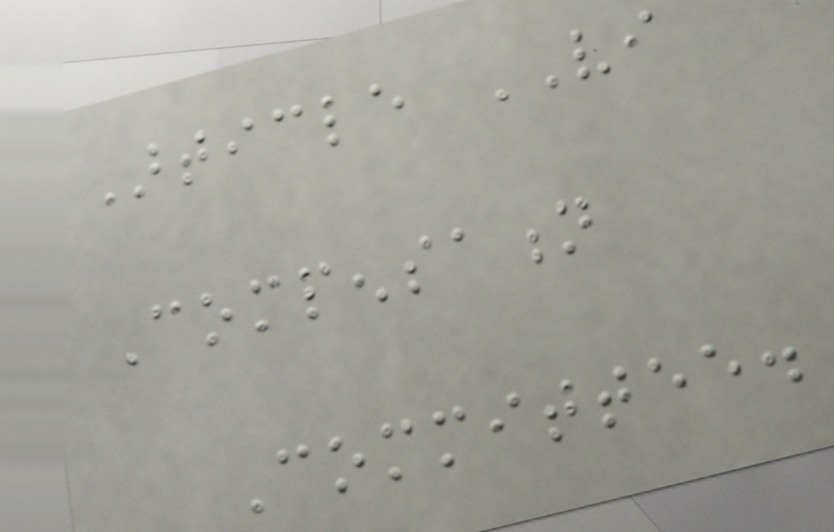Article VI
Compensation
Committee.
